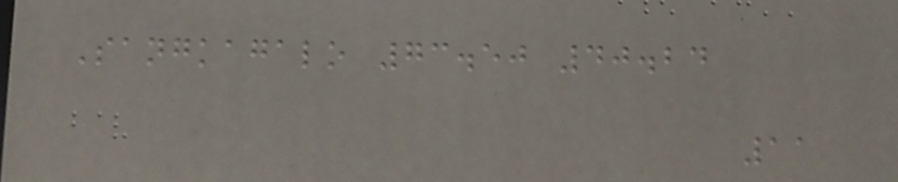Sangkagalo 73.50 40.24
11
